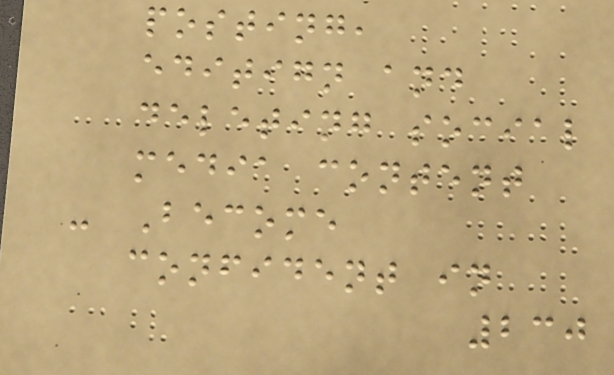posting,
editign and
deleting social
media content
- Become
confident in
230
